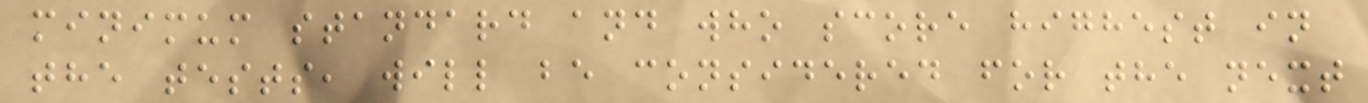minimum standard and who score highest in
the tests, will be considered for the next
